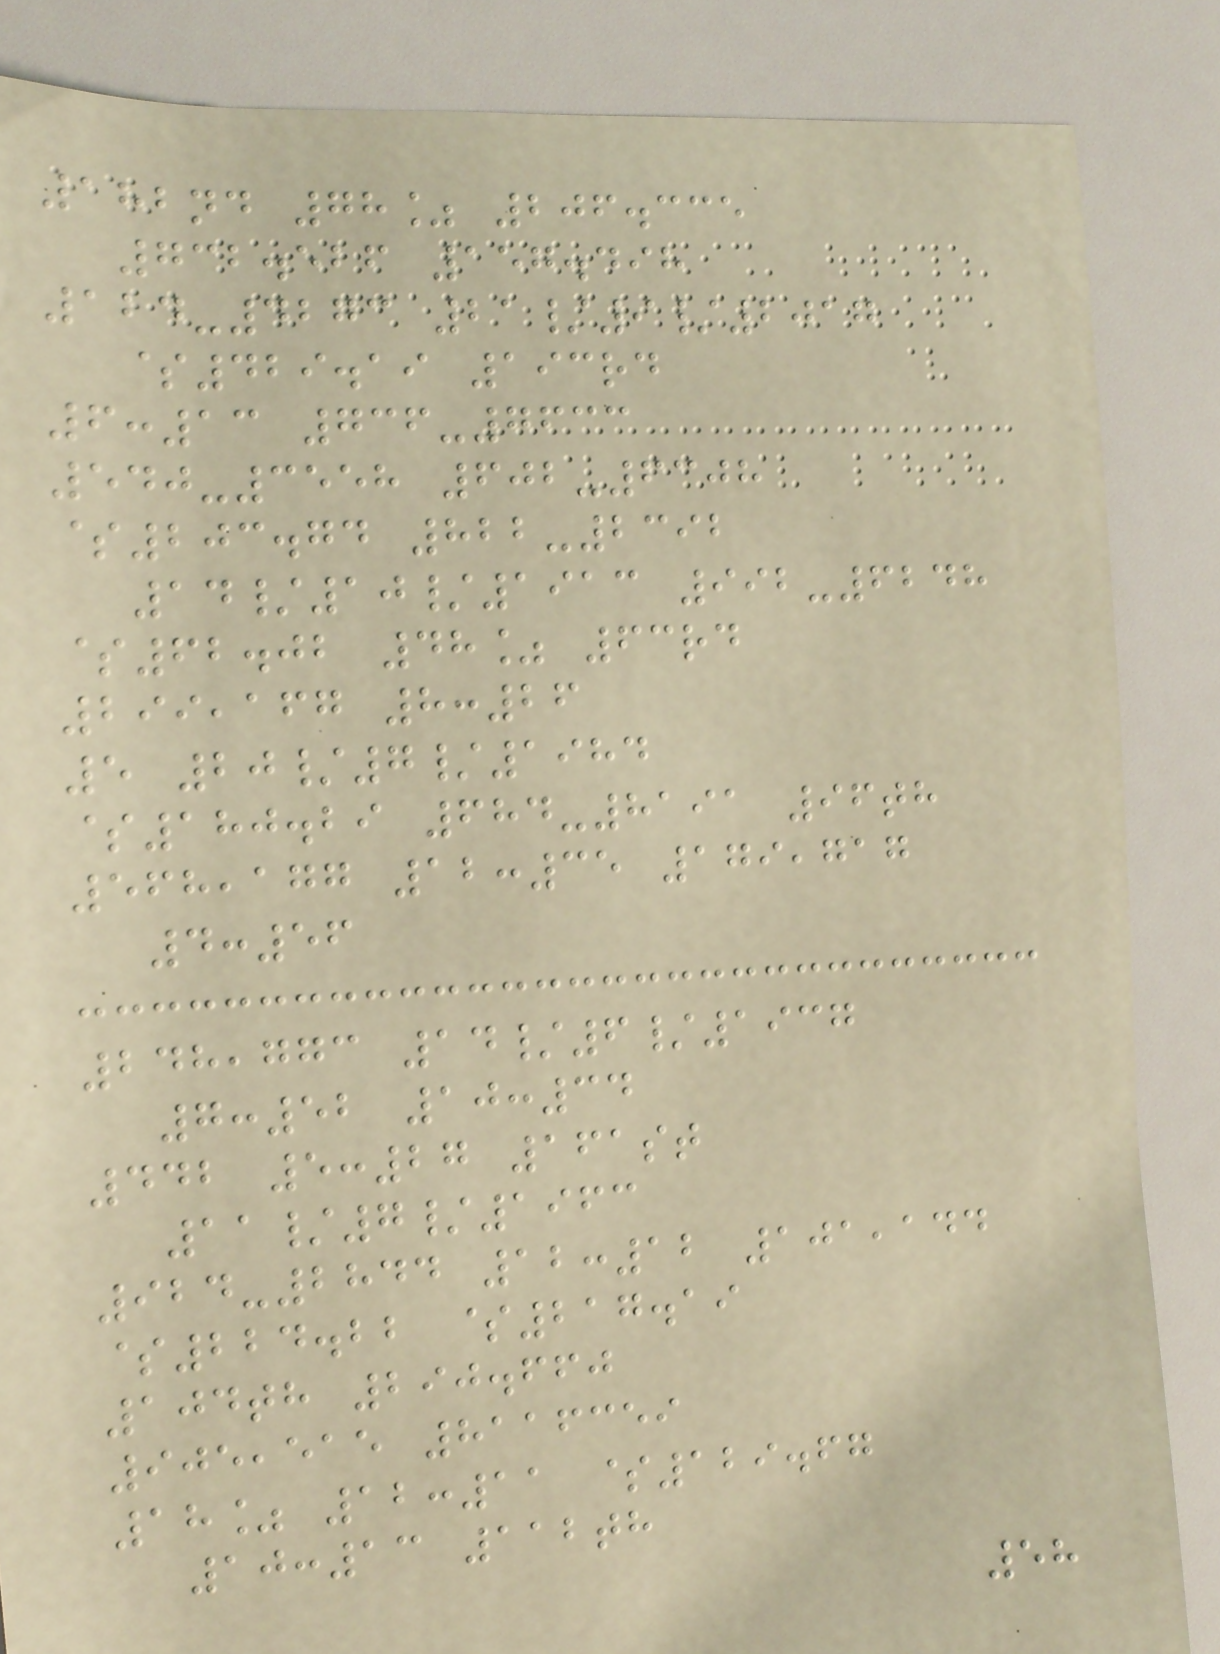182nd 78% 206.335
732.526 157.498
124-4273 21/9/2017
$429.19 193rd
6:13 736-7633
540-3558 602-6308
$203.74 822-2392
14/10/1913 992-6248
$62.02 48% 63rd
299,167 8:26
5 20/7/1984
$180.29 684-8191 96th
568,177 12:35 179,717
4:56
248,773 14/6/1937
7:52 10:34
442 5:27 161st
11/7/1963
924-2844 12:12 101,144
$224.22 $217.19
104th 290.660
905,515 8116359
18% 12:11 $129.67
10:13 112th
58
